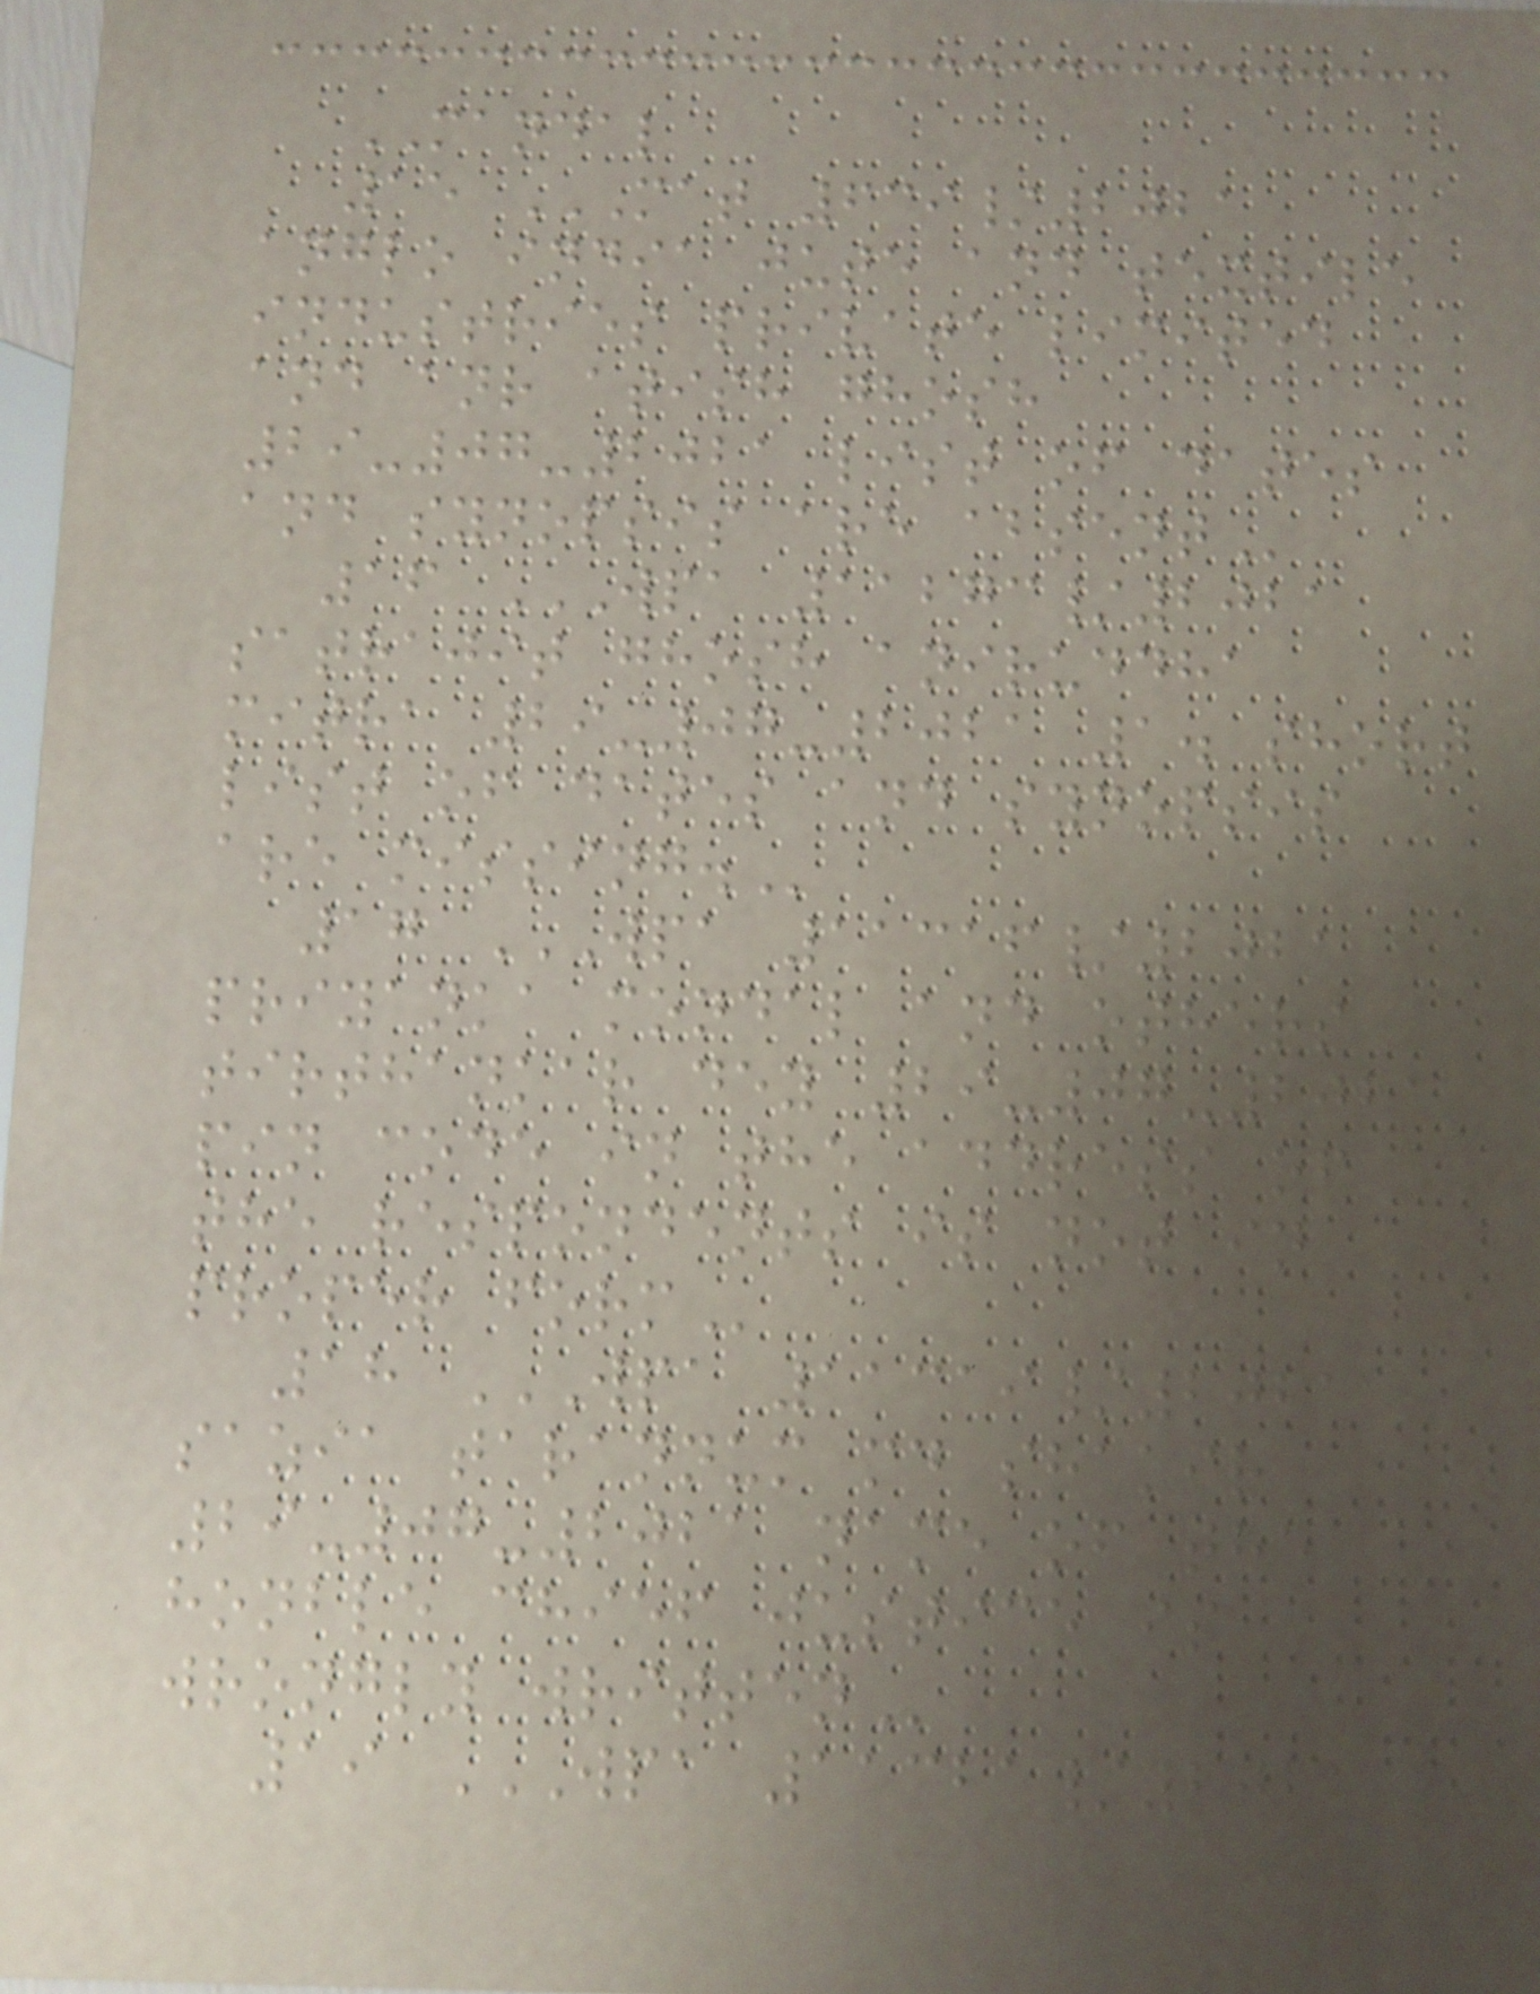MANDAL
15 MAT 639/2021
ANGLO INDIA JUTE AND TEXTILE
INDUSTRIES PRIVATE LIMITED
AND ANR ATISH GHOSH
29-07-2021 LIST OF DATES
AND SYNOPSIS ARE ABSENT
16 WPA 11273/2021
SATRAJIT GHOSH ANIRUDDHA
MITRA 29-07-2021 1. SHORT
LIST OF DATES AND SYNOPSIS
ARE MISSING.
17 WPA 11316/2021
PRIYANKA MONDAL AND OTHERS
TIRTHANKAR DEY 29-07-2021
PIN CODE IN THE ADDRESS OF
THE RESPONDENTS IS NOT IN
PROPER FORM
18 WPA 11319/2021
SAZIA TARANNUM MD SHAKIR
29-07-2021 NAME OF THE
HONBLE CHIEF JUSTICE IS
WRONGLY WRITTEN
19 WPA 11321/2021
